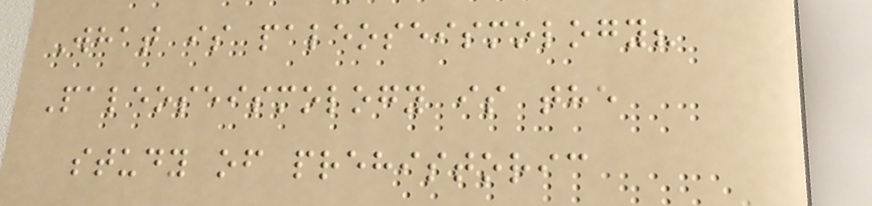What is paleoseismology?
Paleoseismology is the
study of prehistoric
